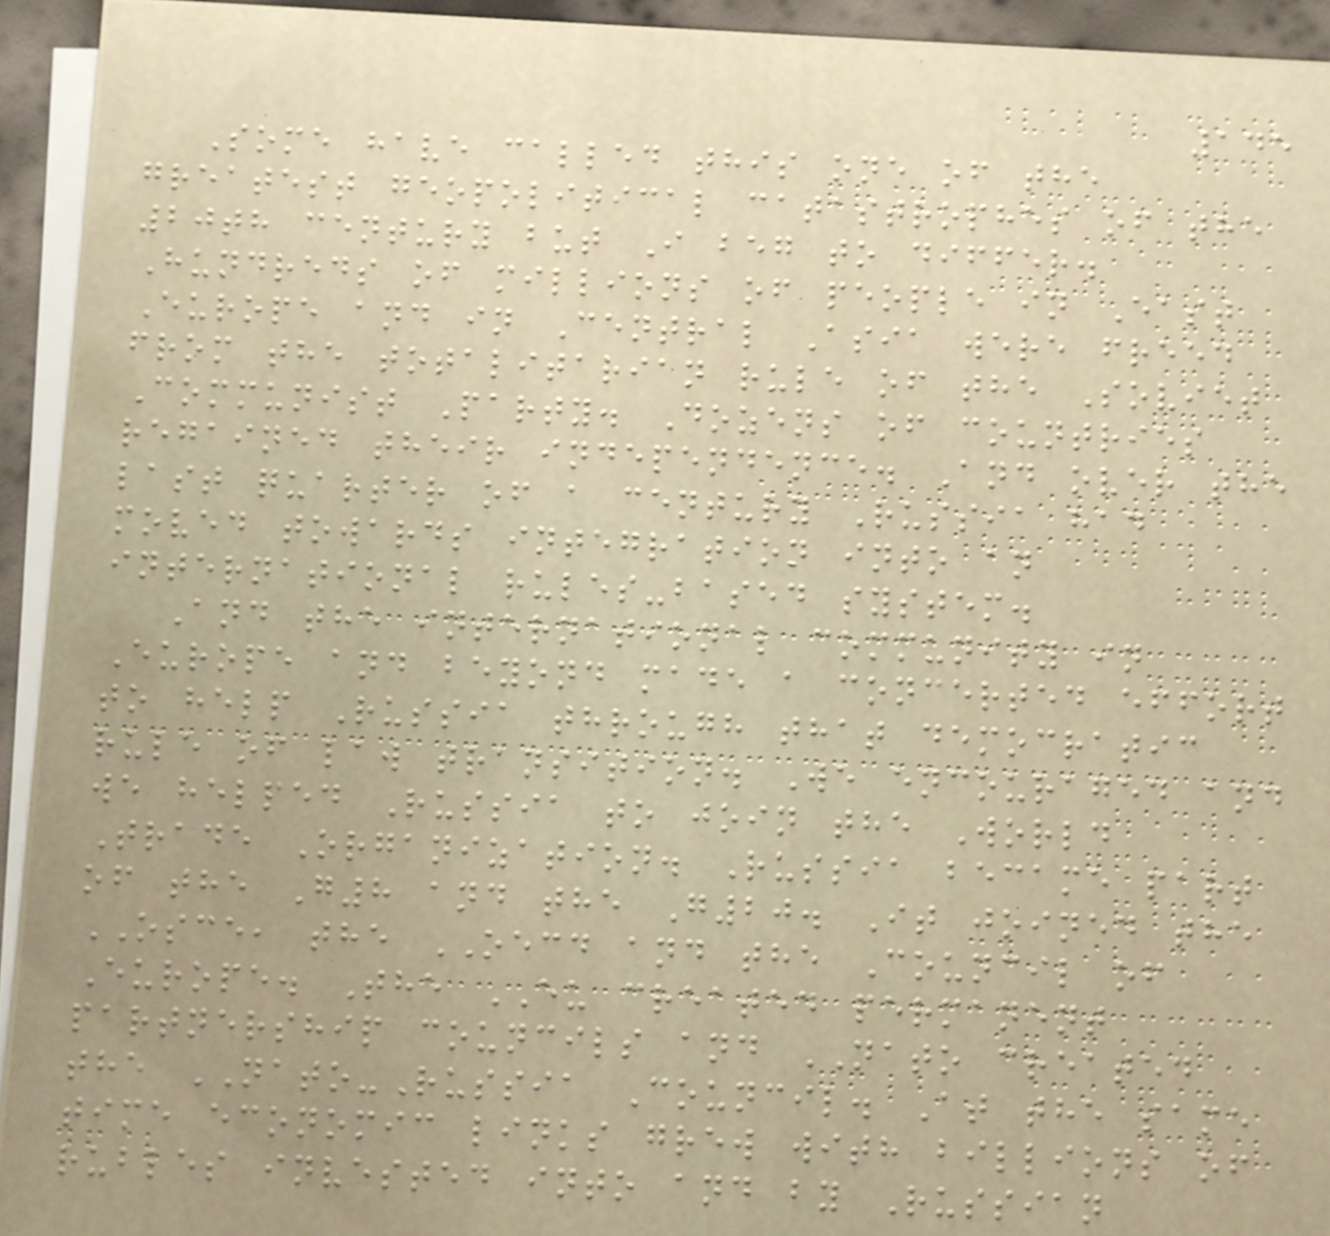145
Some have called this one of the
greatest geopolitical catastrophes of the
20th century but I beg to differ.
Hundreds of millions of people in East
Europe and in Central Asia were freed
from the totalitarian rule of the Soviet
Communist Party. Dozens of countries
regained their independence. And over the
last quarter of a century Russia had
moved towards integration into an
international rules-based system.
And the international community in
Europe and beyond made a concerted effort
to help Russia through that democratic
rule of law transition. We encouraged and
we helped Russia to join the World
Trade Organization. Russia became part
of the G8 and the G20. It joined the
OSCE, the OECD and the Council of
Europe. The EU created permanent
partnership councils and NATO created
the NATO-Russia Council. At the same
time economic links grew with billions of
rubles invested into and by Russian
